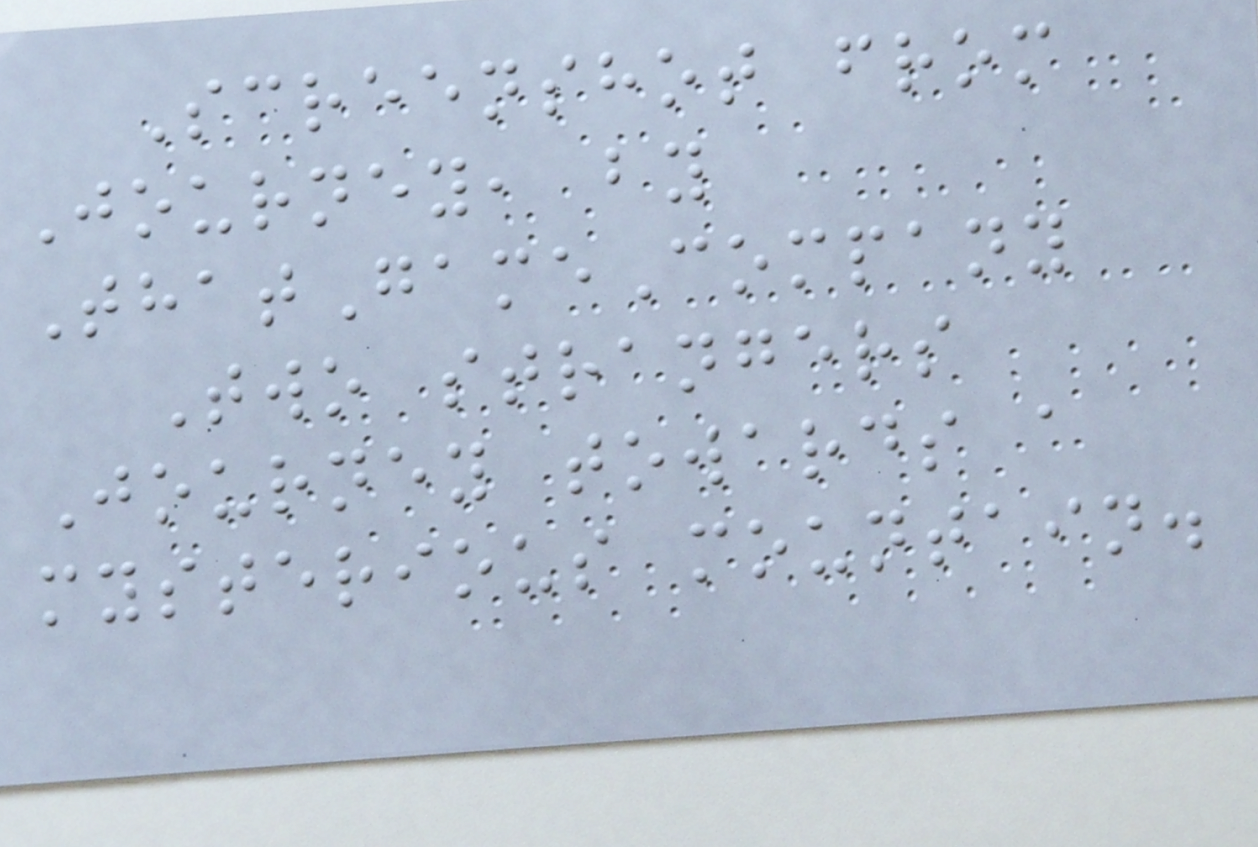Screenshot from
Journey, by
ThatGameCompany
Two strangers
Journey towards a
mysterious mountain.
